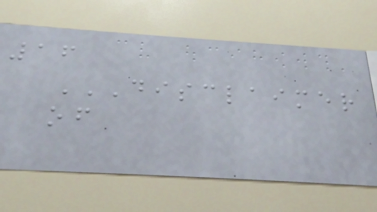16
DISCLAIMER
OF
